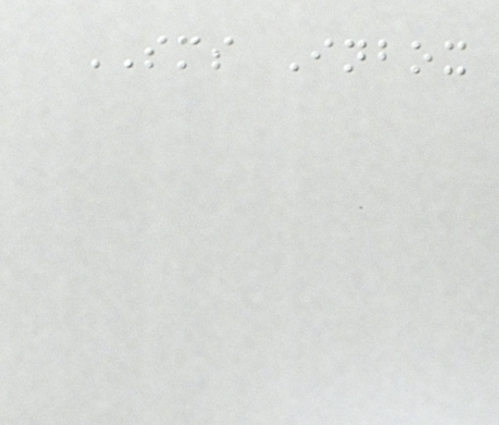SMS Inbox
